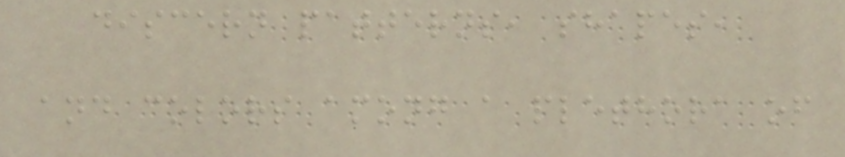discern patterns, shapes,
and colors among a plethora of
